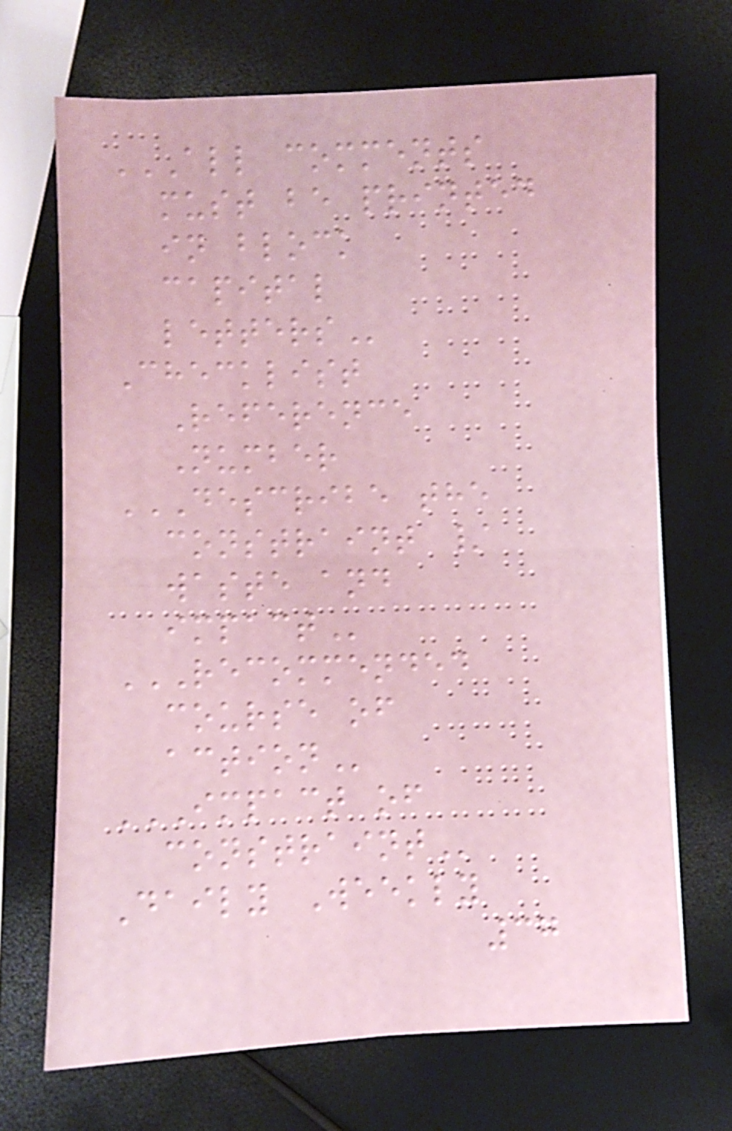ALL COMMENTS
MUST BE PRINTED
IN BLOCK
CAPITAL
LETTERS
Checklist
Reference
Number
DESCRIBE THE
CONSTRAINT /
WASTE AND
IMPACT
RECOMMENDED
COURSE OF
ACTION
IMPACT OF
CONSTRAINT
Daily Weekly
37
